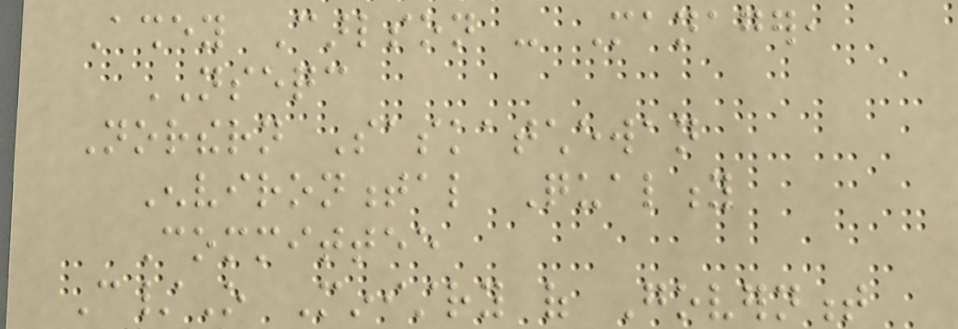Ashey Carlson - Manager,
NSEQC
Northern Saskatchewan
Environmental Quality
Committee
C/O Ministry of Government
